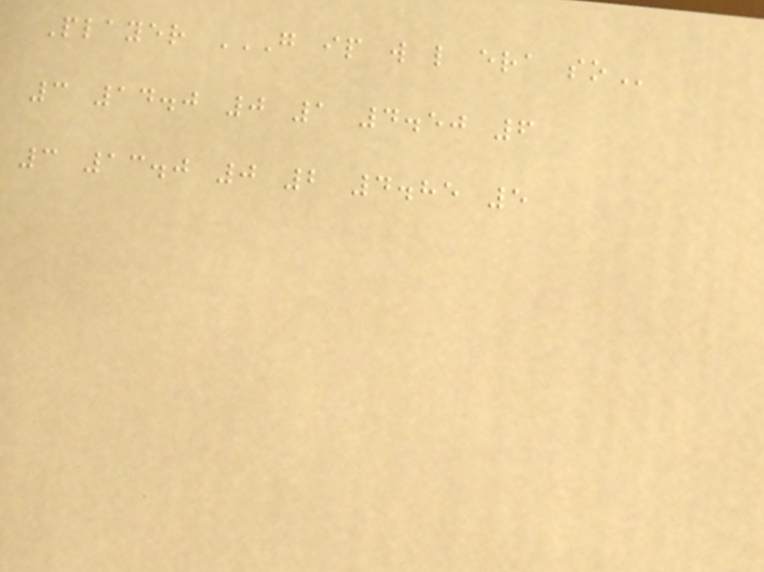Player G IP W L ERA SO
3 14.0 0 1 4.50 6
3 13.0 0 2 4.85 5
